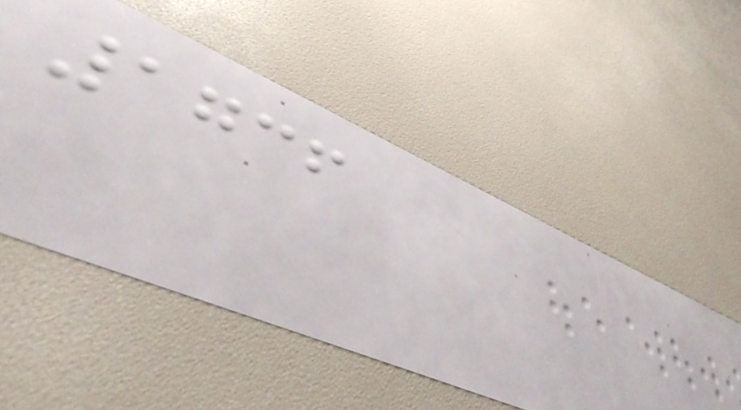1736
